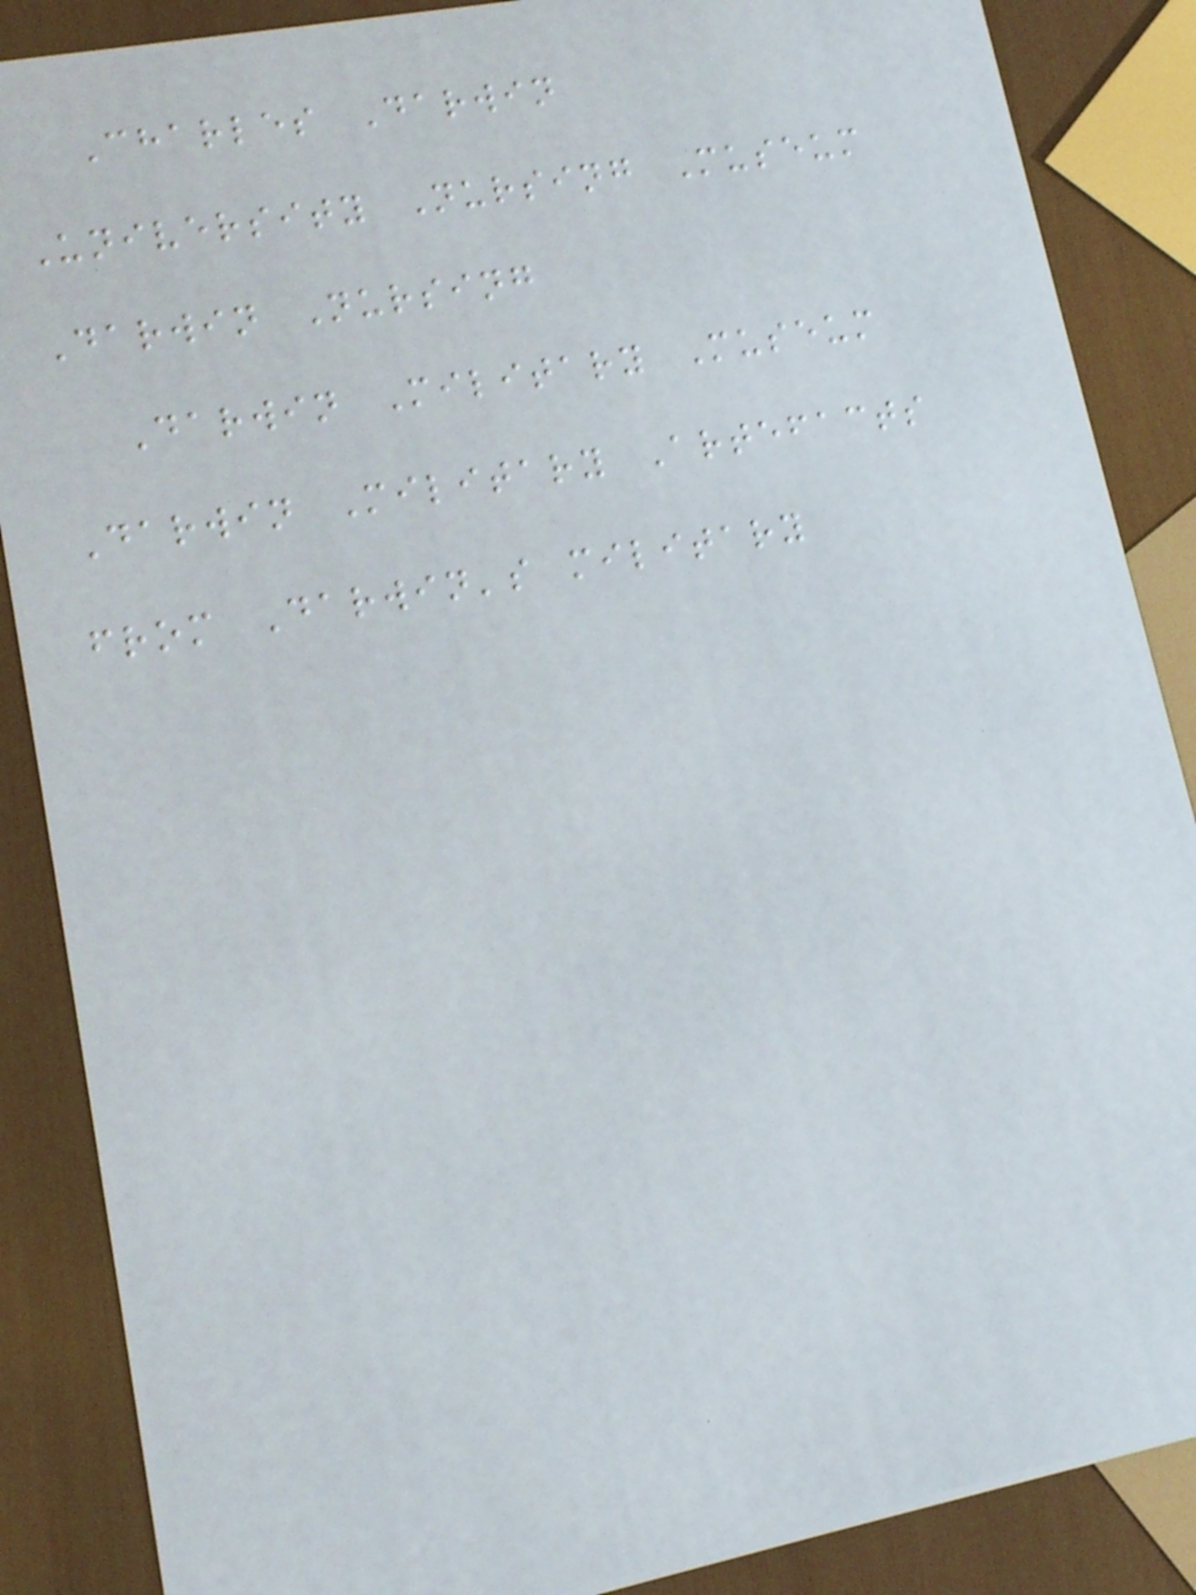Charles Darwin
University Nursing Museum
Darwin Nursing
Darwin Military Museum
Darwin Military Artefacts
from Darwin's military
